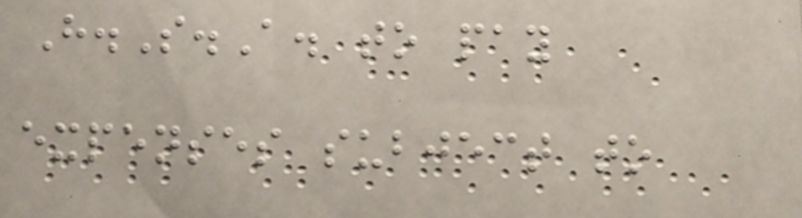H.S.A. to pay
expenses subject to
